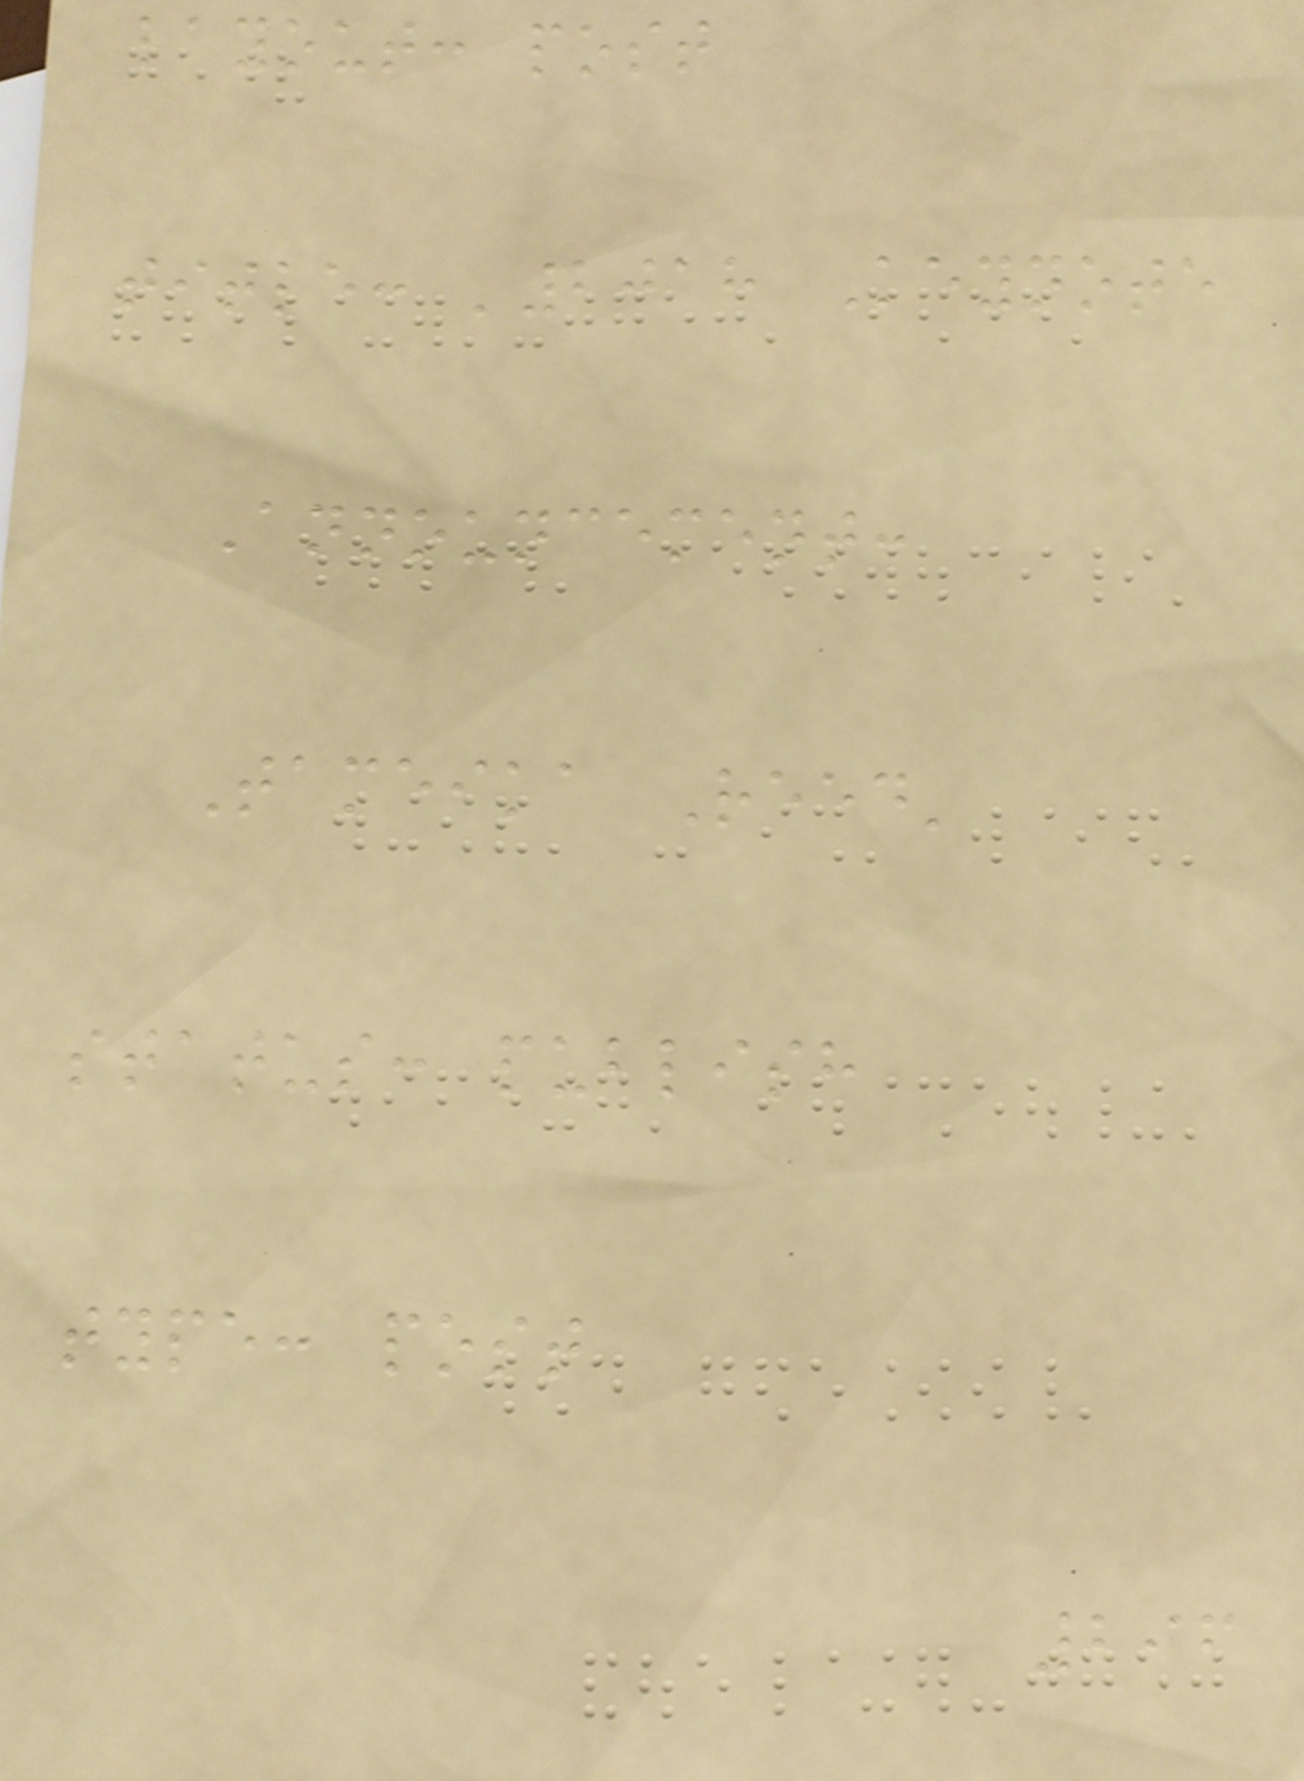layout: post
title: '2018 Keynote
Announcement:
Tameika Reed'
status: publish
type: post
296
